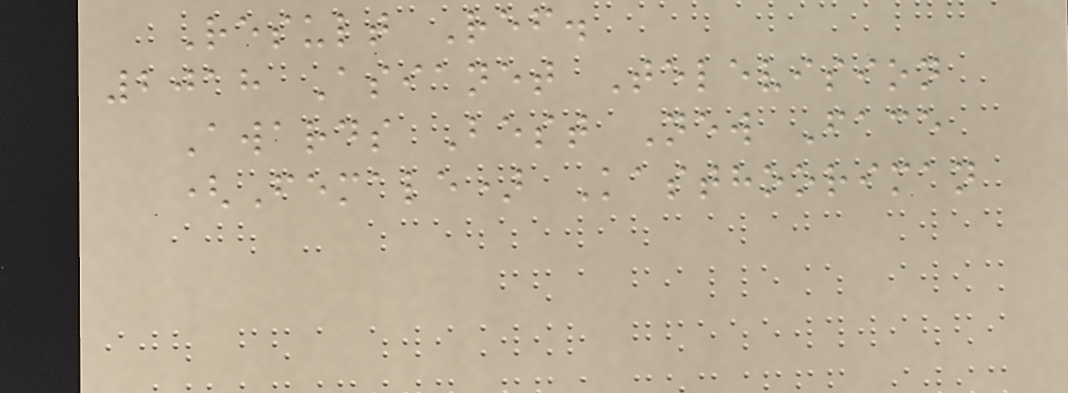Result Ref.
2018 Asianet Television
Awards Best New Face
(Female) Kasthooriman
